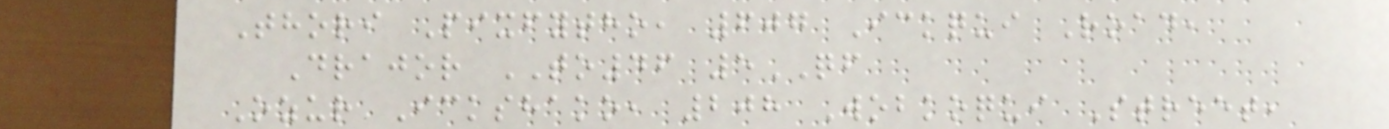Thori Pixfytho, 607 Ickqui Road,
Drajor TO46 5QF
Ozur Ickshako, 208 Wobkoqui Street,
